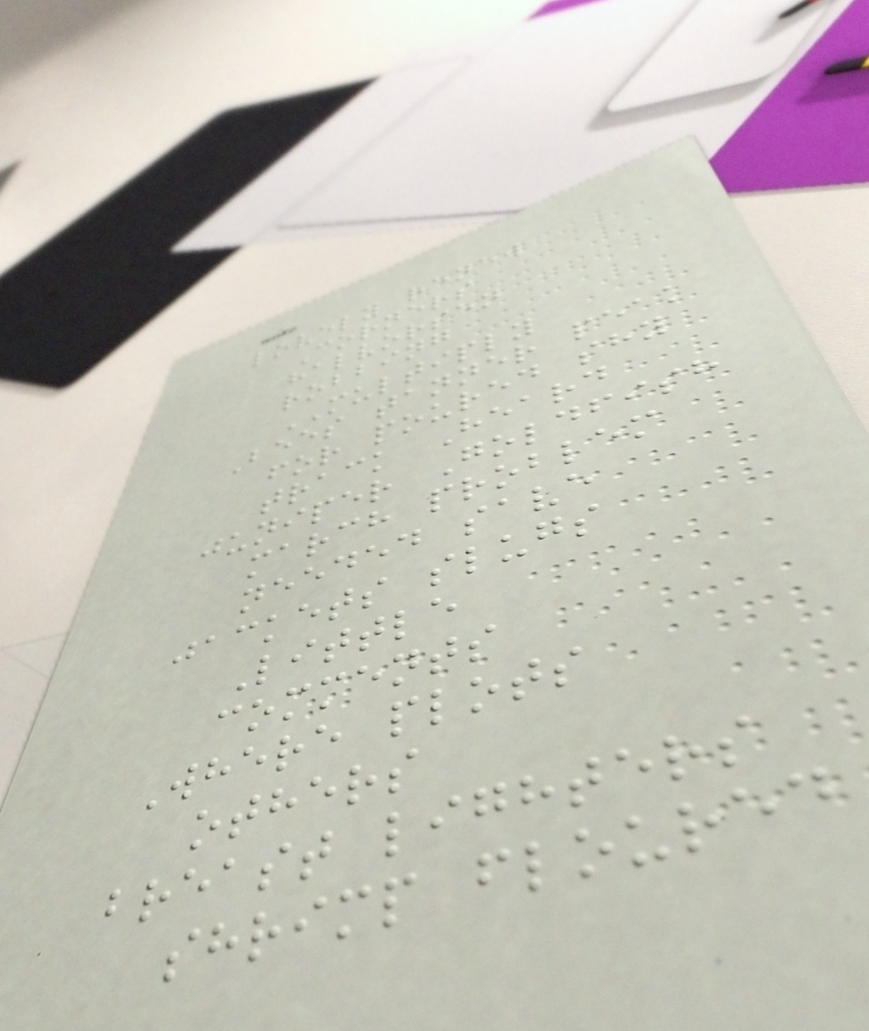lovely renew
Corners
halvorsen
robbing
MULTIPLY
Bees tanner peak
for poured shy
track Heard
juniper Goldfish
march problem
needed save
jackets slugs
Little
comments
Where plots
others
breast lighters
shrimp floured
